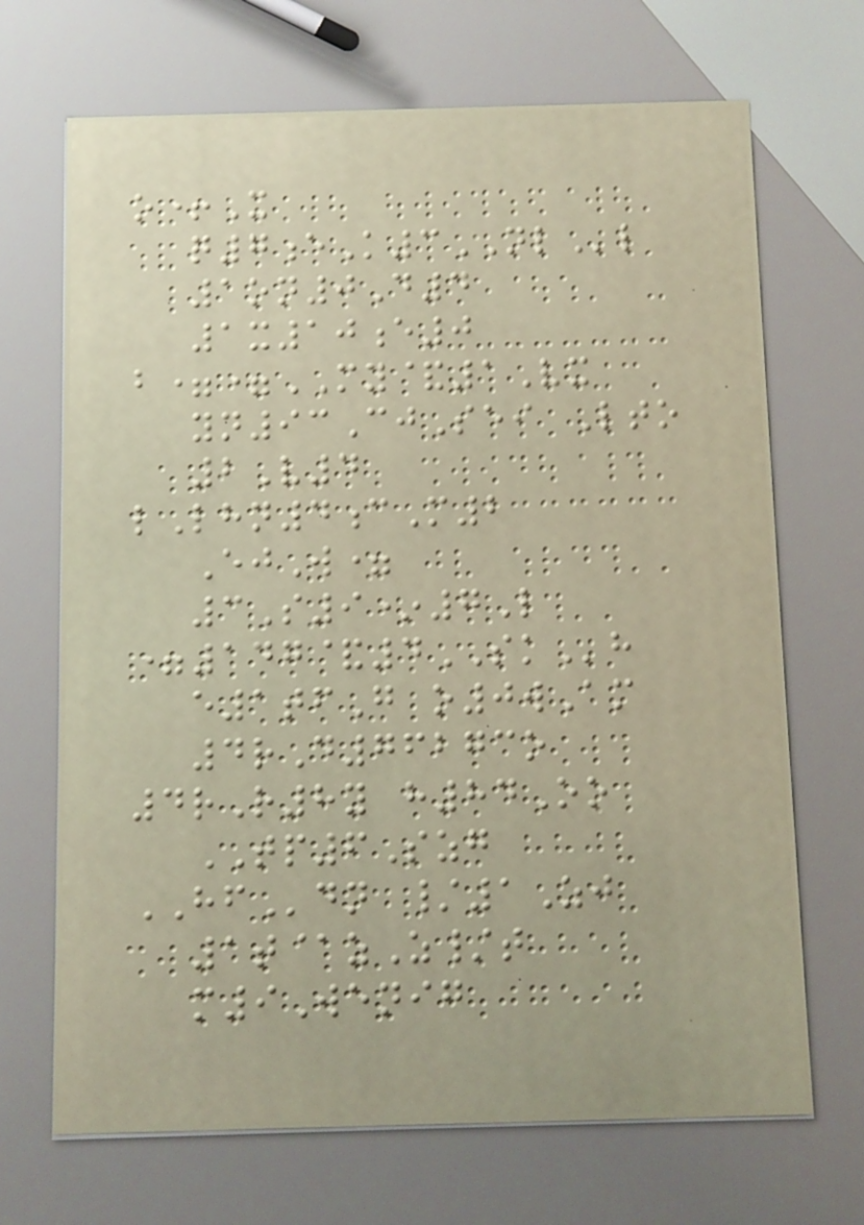o+X
q7eK3NLl
1on0D4
1x10e0
b==MY&1Vx
yn93CjSei Lto
2V4
lLhn4cM2
EjW=
3S9*7L
=147&4SKh
e1tfG o0wAm
4rD76273o
4rR8y h84Oo
TP6Szg
HFdn /1Zj
1t@zZ/t
m9Wenig
